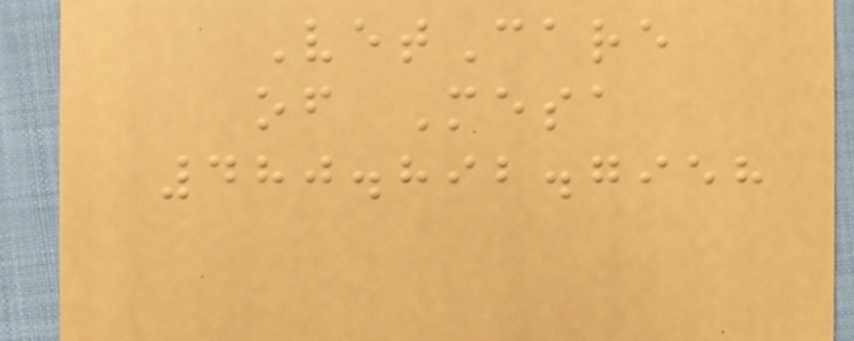VetCare
of Mesa
480.892.7958
